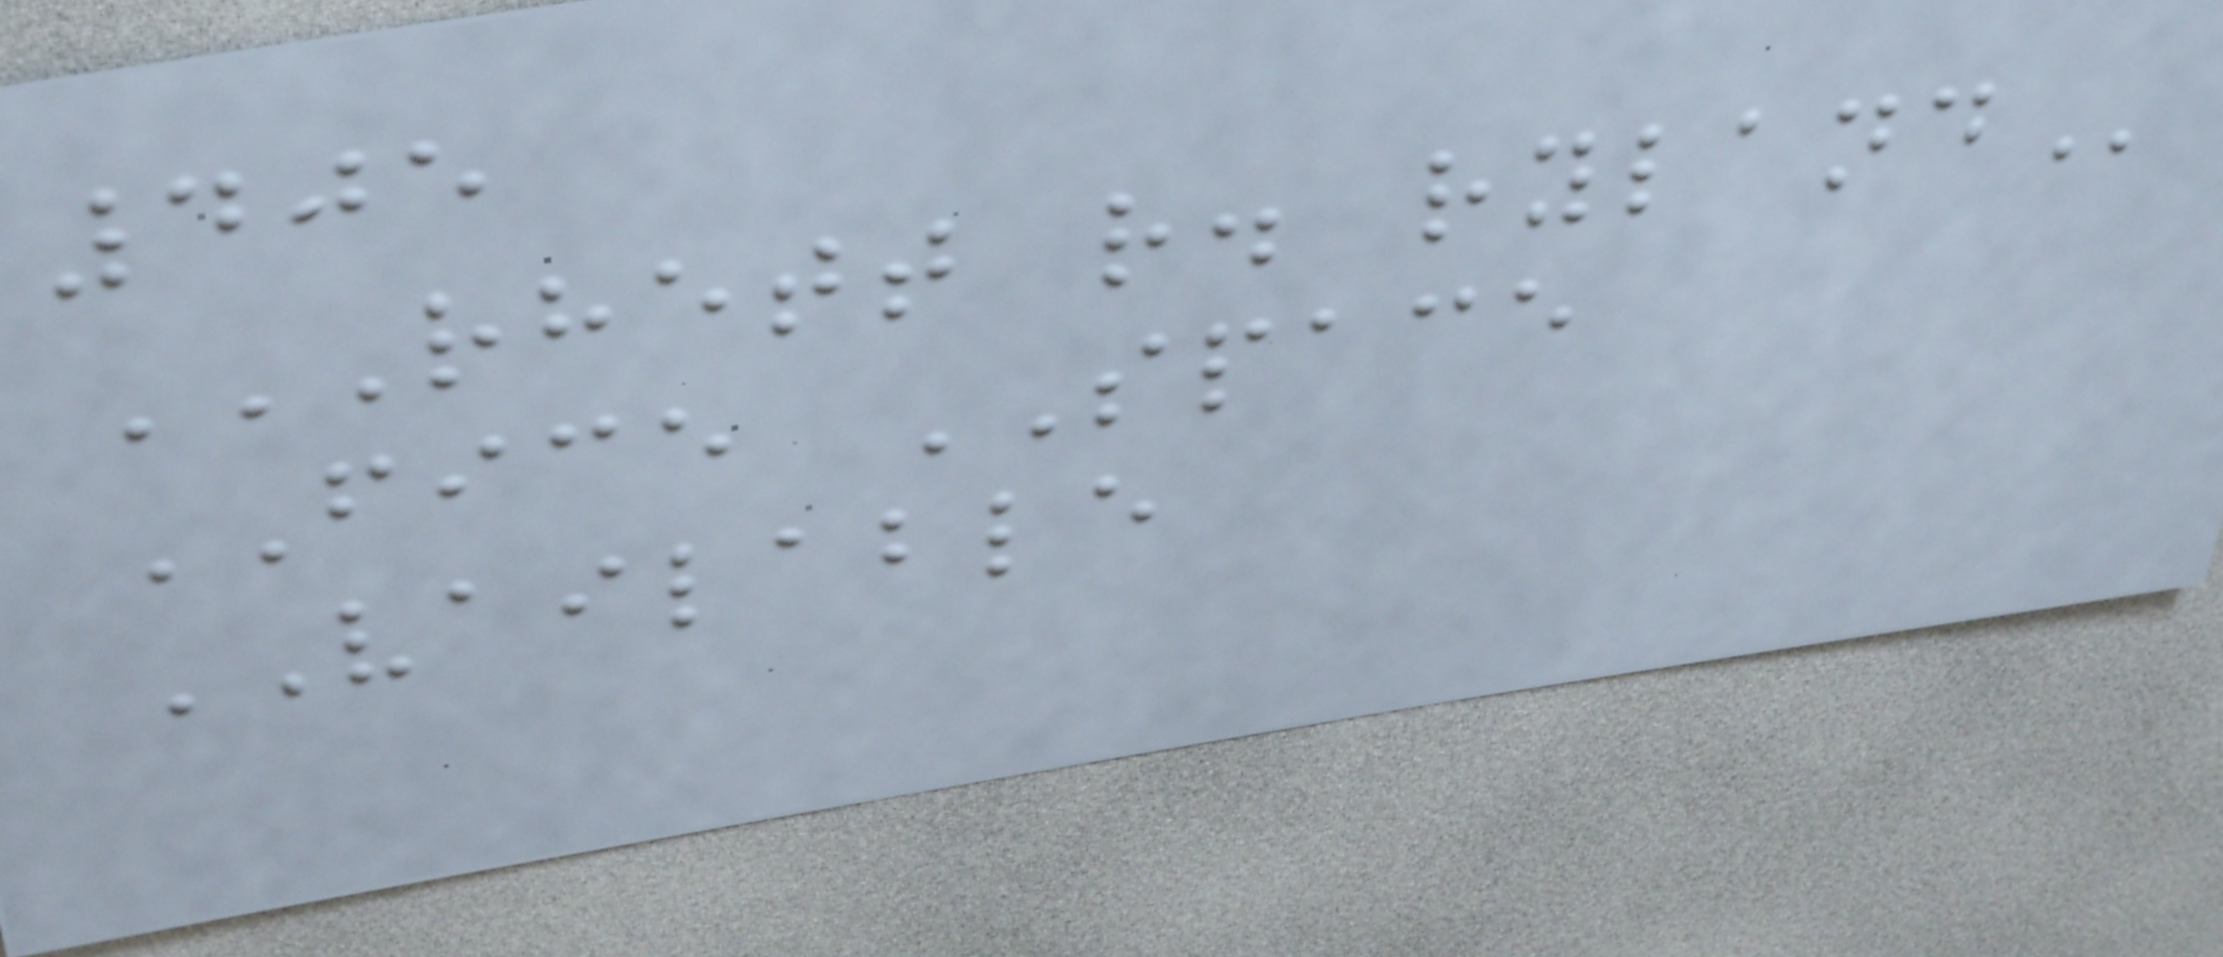405
RHETT R. RYLAND
FICE SPACE
VAILABLE
